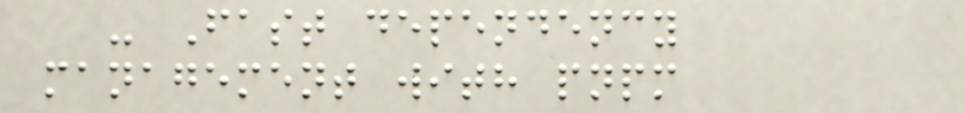- Fast dependency
management with pnpm
